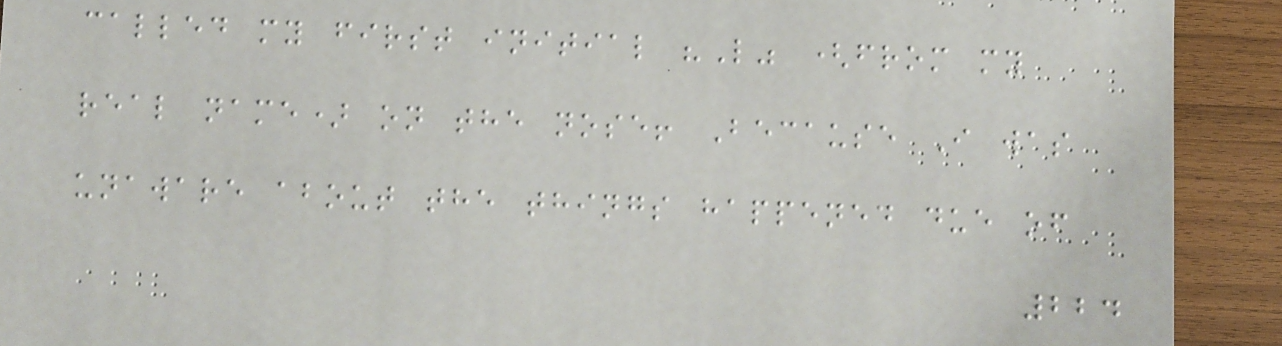called my first initial "L" (from my
real name) on the nose! Because I was
unaware about the things happened due of
224
